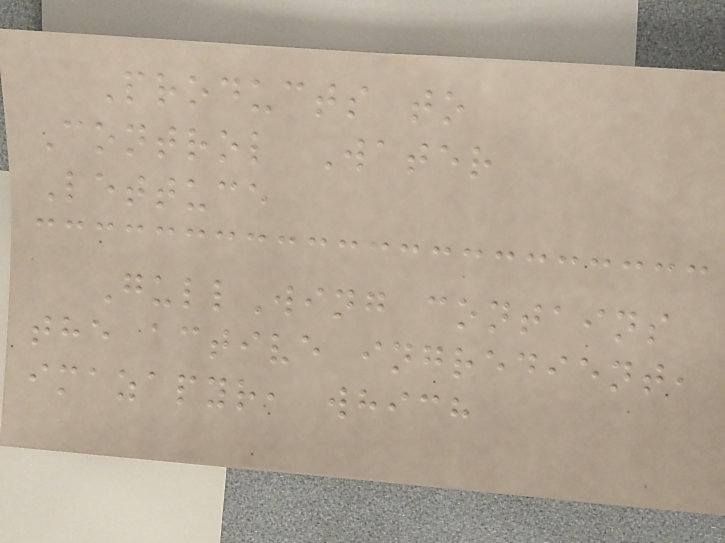Products to
Control Water
Lettuce
GullWing contains
the active ingredient,
imazapyr, which
